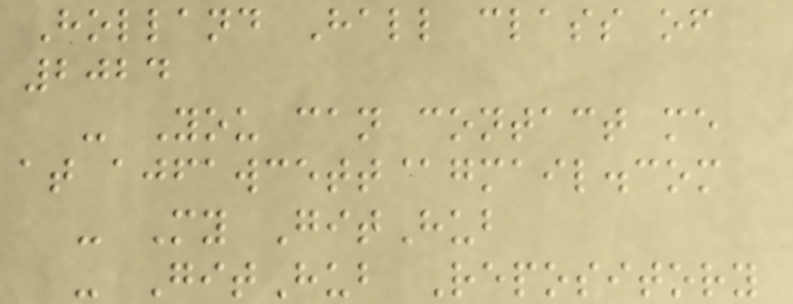Holland Hall class of
2024
- You can contact me
at ajfawcett@gmail.com
- My GitHub
- GitHub Repository
